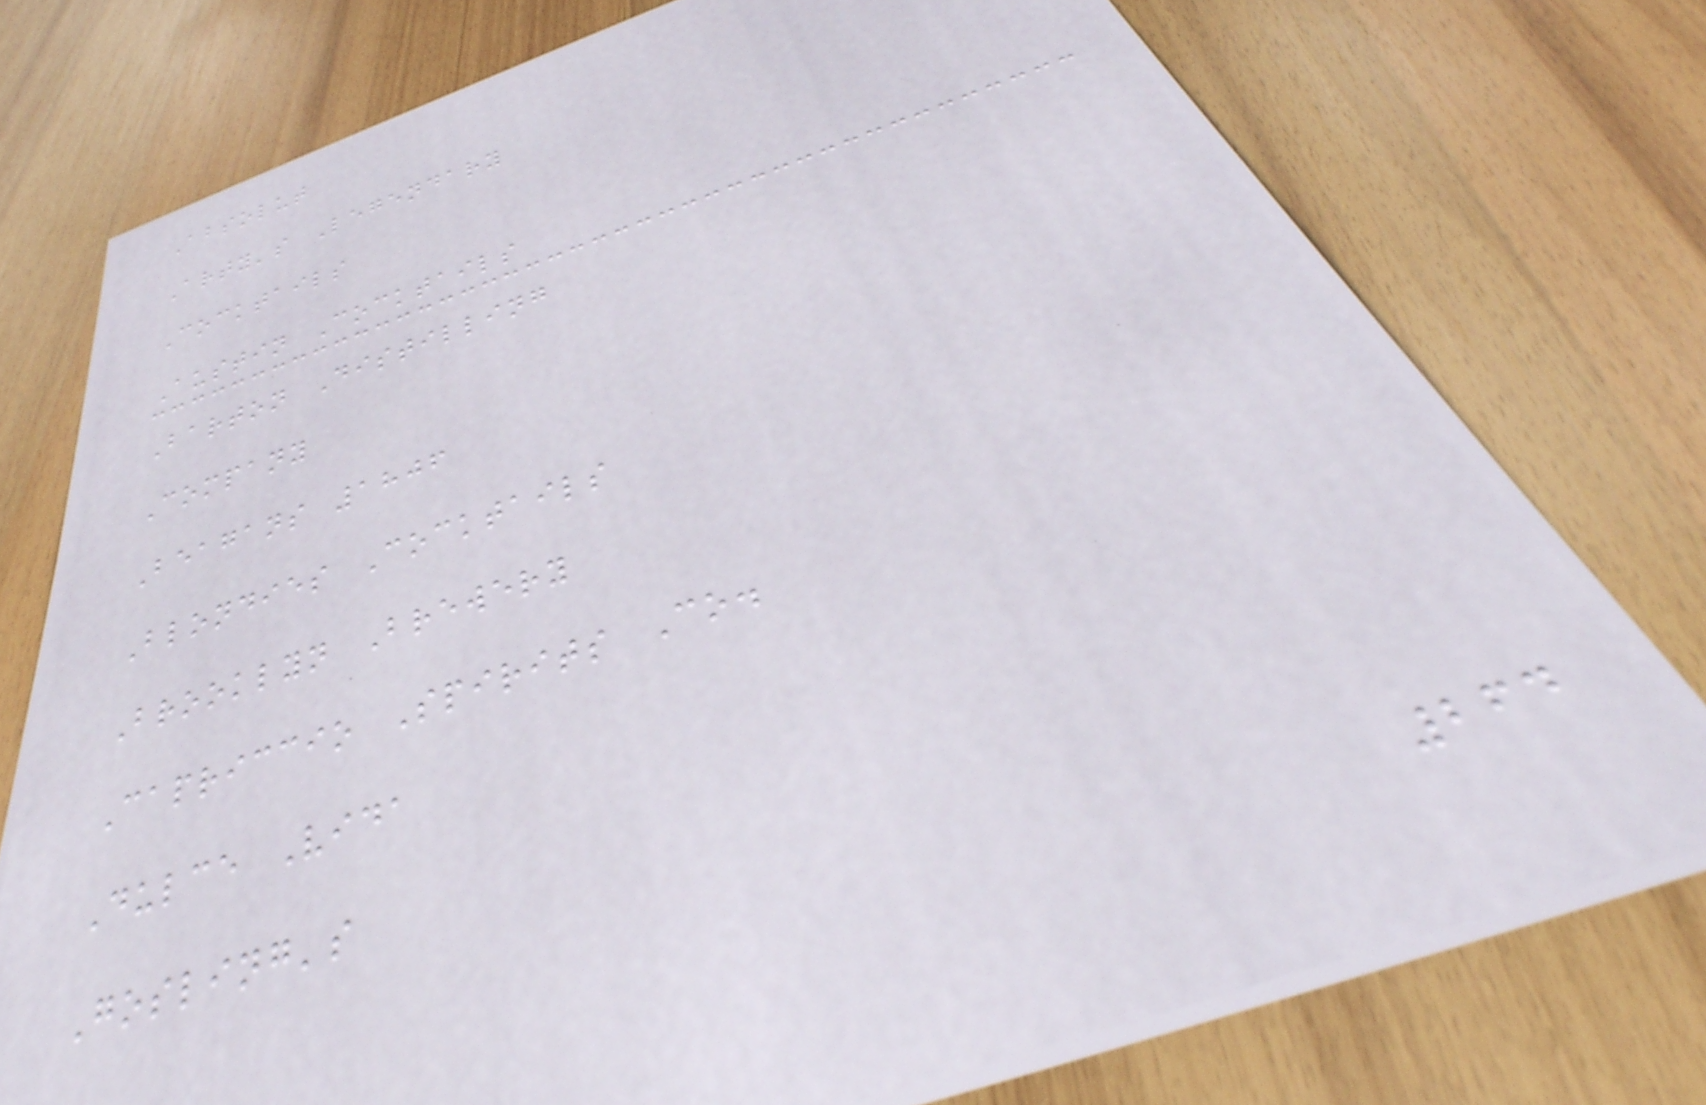Absolut
Arty's Legendary
Cocktails
Austin Cocktails
Barton Distilling
Company
Beagans 1806
Blondies Cocktails
Brooklyn Brewery
Capriccio Spirits Co.
Dulce Vida
Gosling's
264
